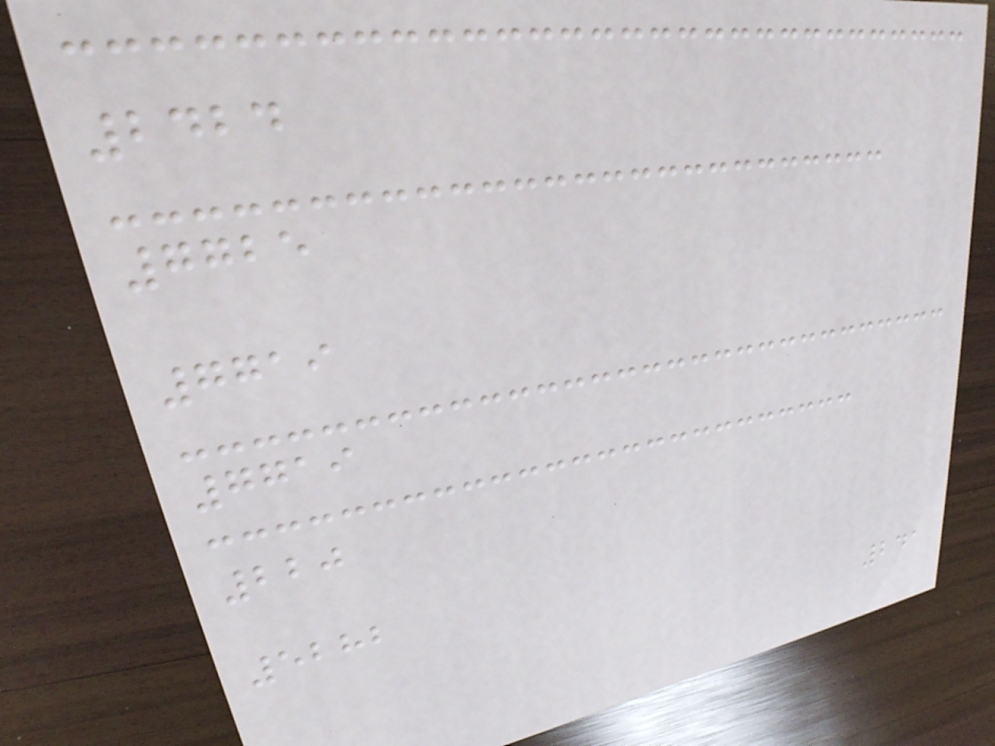2424
7725
7719
7719
220
5282
241
